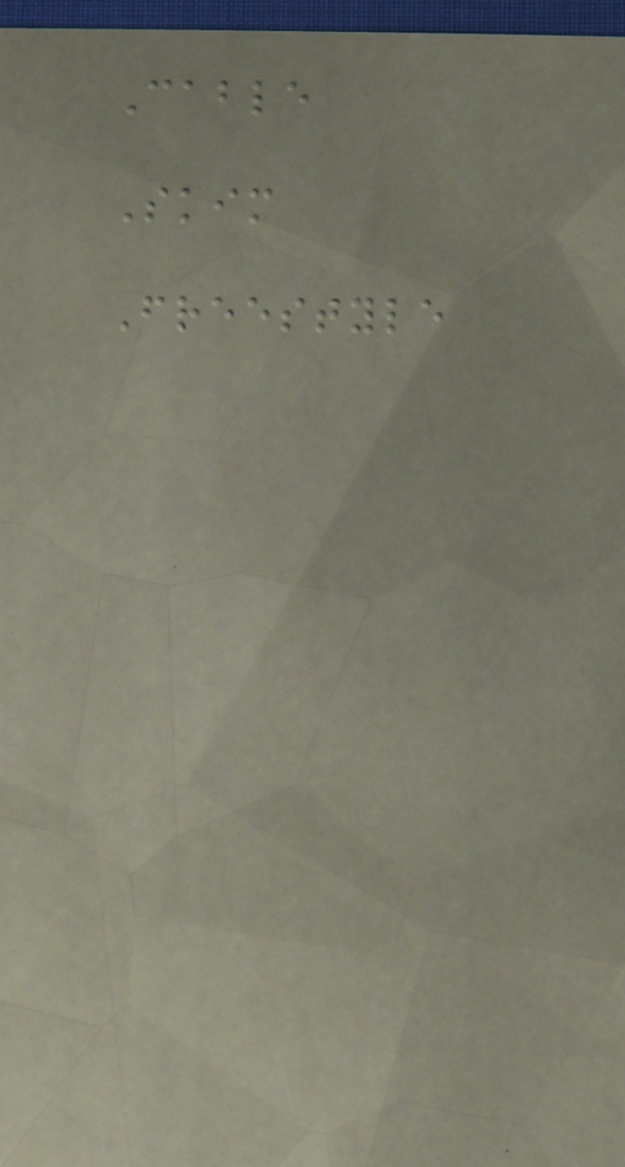Cable
Skim
Freestyle
